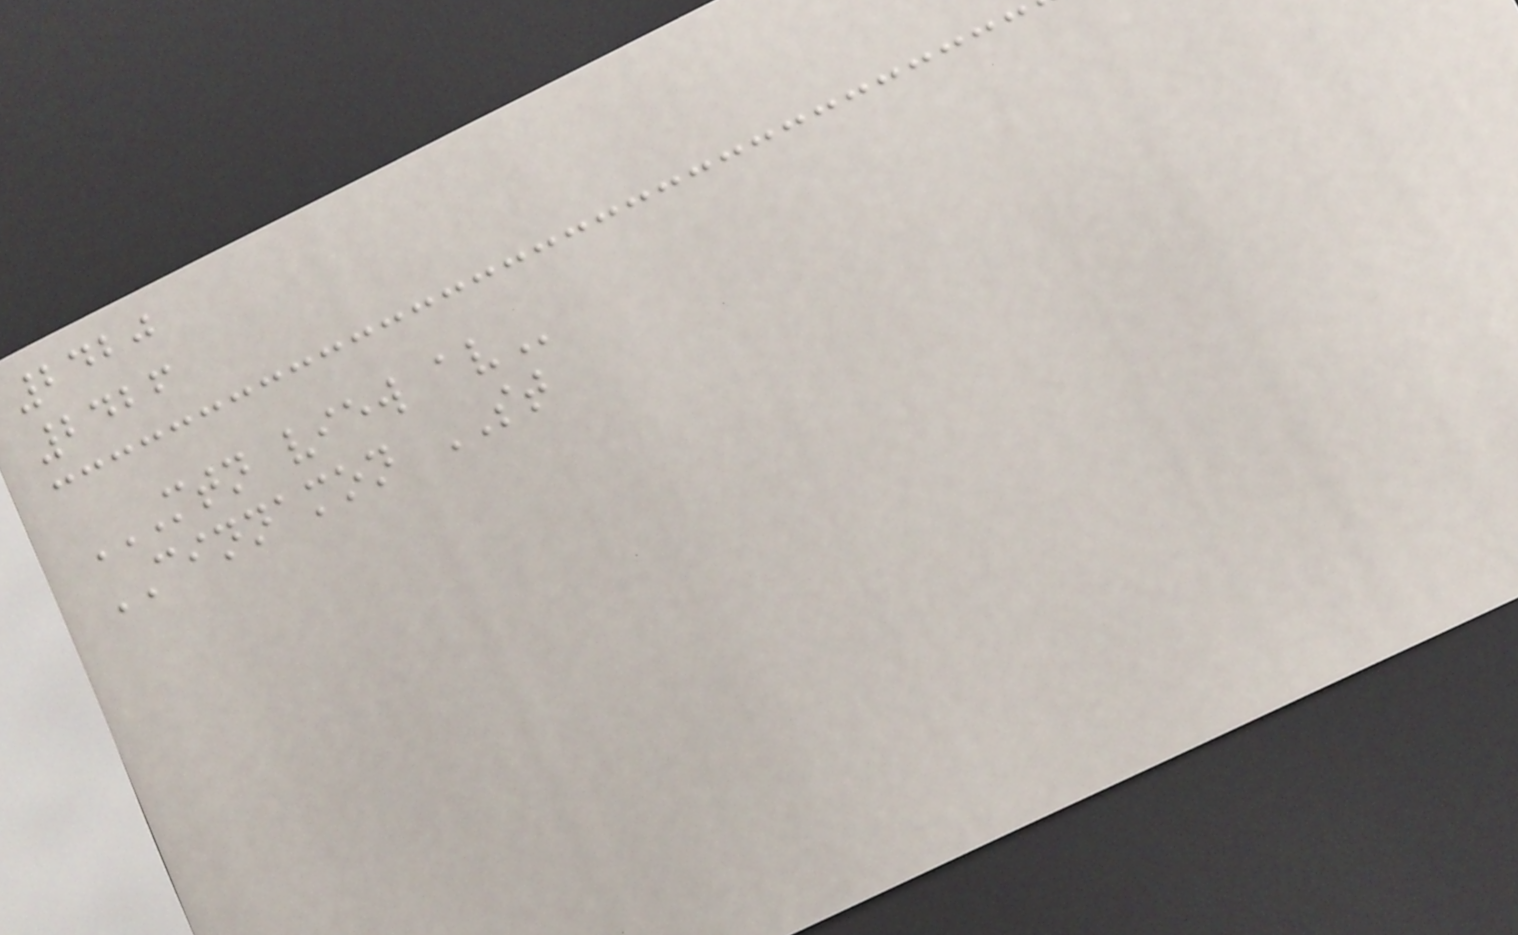2420
2426
MTN VIEW AV
CINNAMON ST
